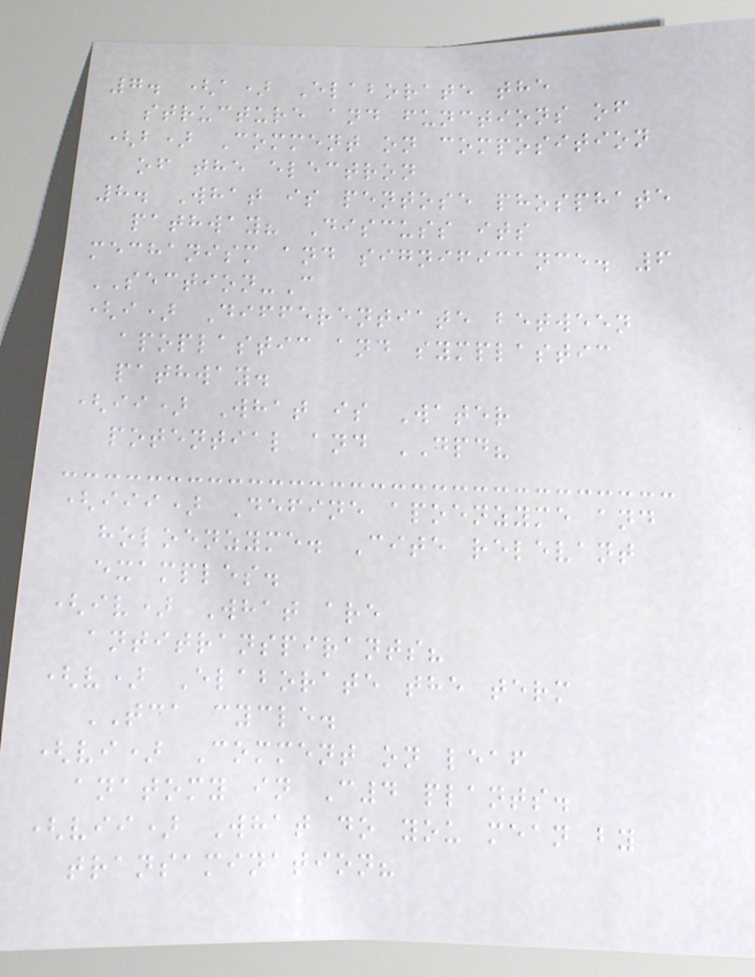7. (a) Elaborate the
structure and functions of
(b) Comment on composition
of the electron
8. What is pentose phosphate
pathway? Discuss its
mechanism and significance. 6
SECTION-C
(i) Differentiate between
apoplastic and symplastic
pathway.
(ii) What is Water
potential and DPD?
(iii) Define apoenzyme and
holoenzyme. Cite relevant
examples.
(iv) What are
antitranspirants?
(v) Elaborate the term
TCA cycle.
(vi) Comment on leaf
anatomy in C4 plants.
(vii) What do you mean by
transamination?
